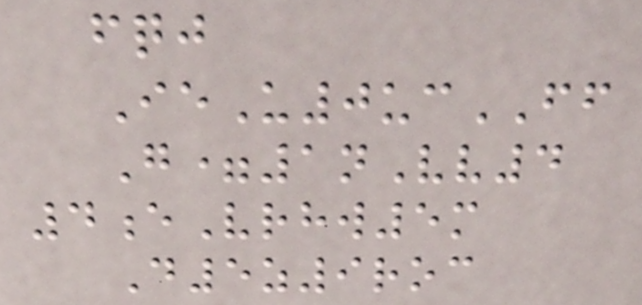fqj
IeU0ucFF
G=1nVv4
4eVrhw5m
D5z9roc
